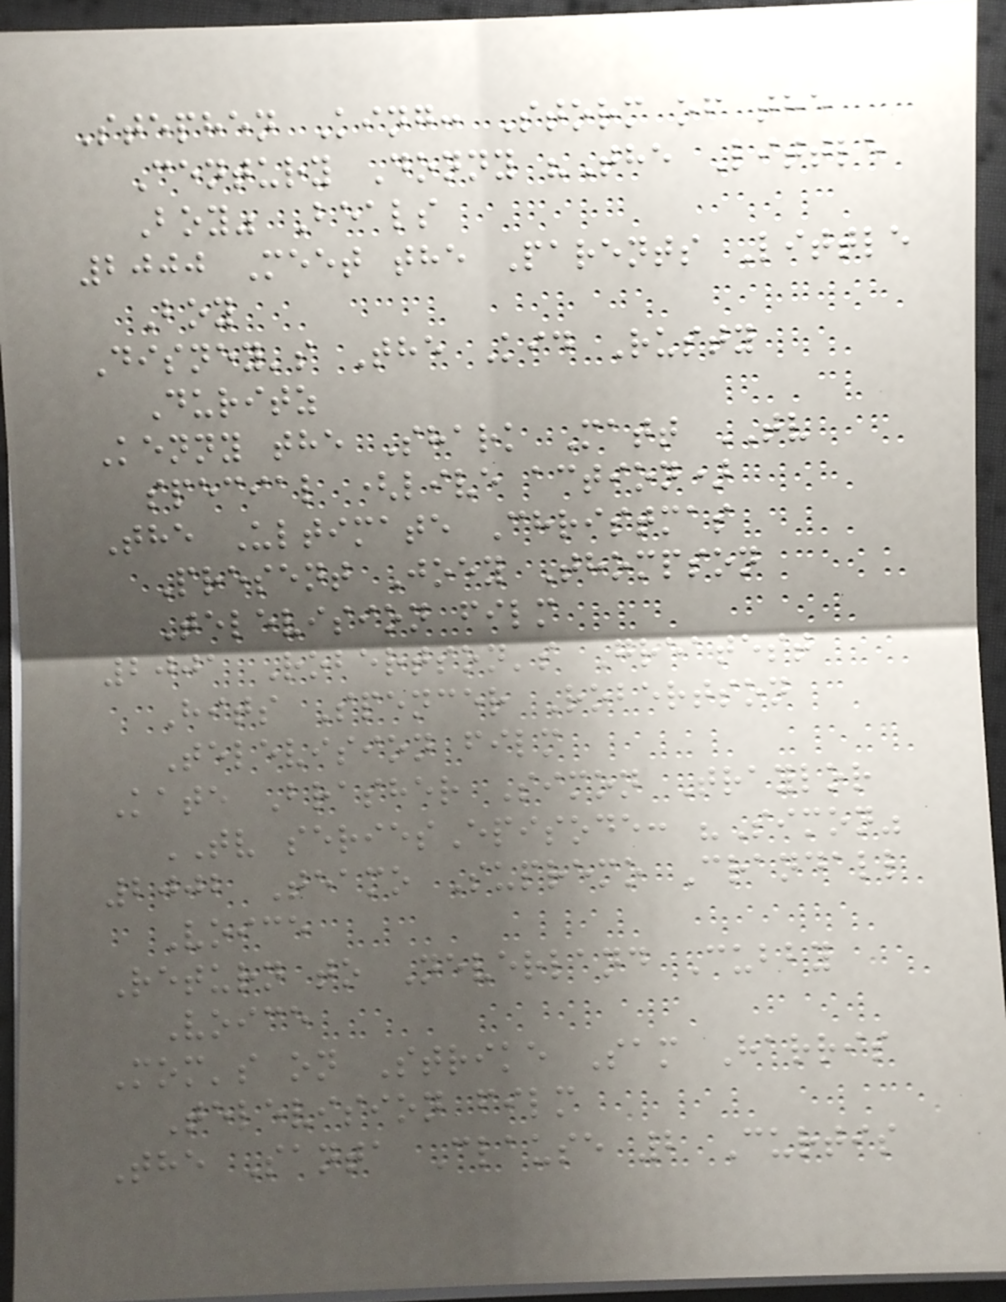Stephen King: Storm of the
Century Donny "The Little
Boy" Beals
2000 Meet the Parents Little
Boy
Disney's The Kid Rusty
Duritz
Kenny the Shark Matt TV
special (live action)
The Ultimate Christmas
Present Joey Thompson
Television film
2001 Robertson's Greatest
Hits Spencer Robertson
Television film
Kate Brasher Simon Traylor
TV seriesEpisode: "Simon"
2002 Teamo Supremo Crandall
Voice
Return to Neverland Cubby
Voice
Mom's on Strike Sam Harris
Television film
The Santa Clause 2 Curtis
